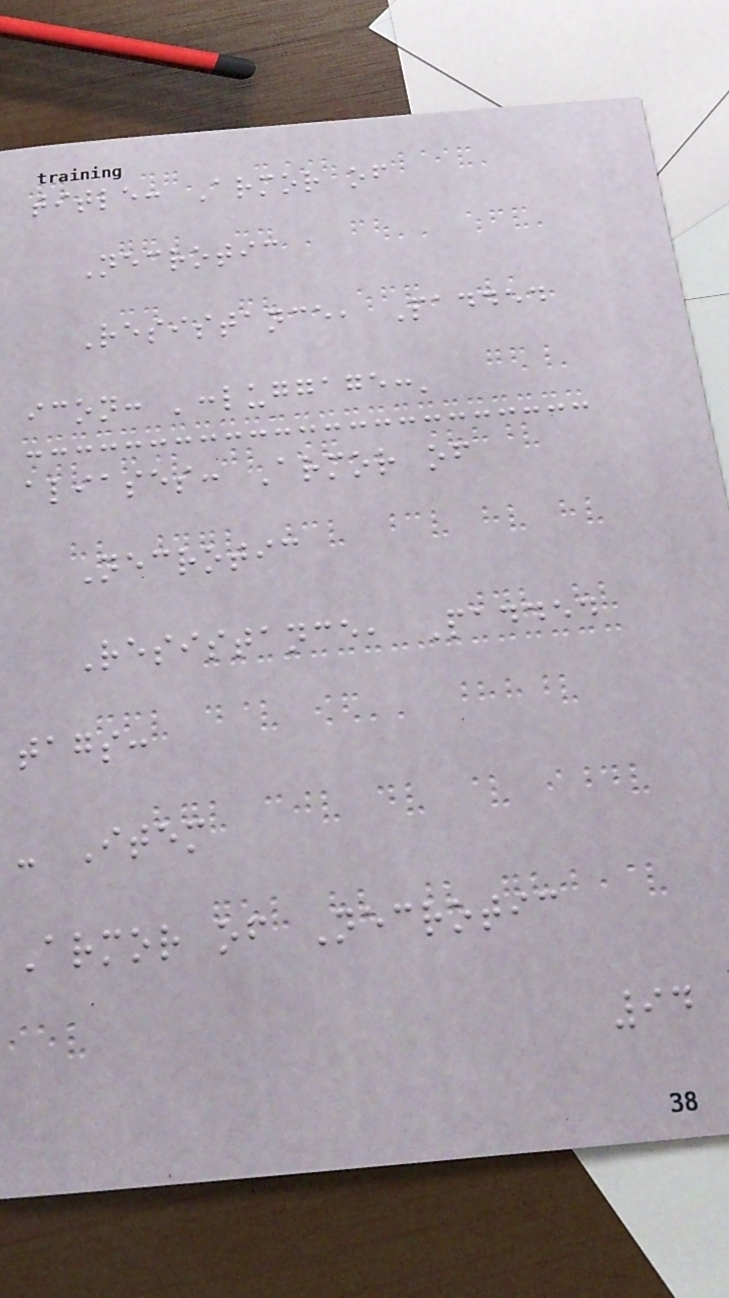title: Armor of
Necrotic
Resistance, Padded
icon: ':luggage:'
aliases: Armor of
Necrotic
Resistance, Padded
tags:
- Item
Armor of Necrotic
94
